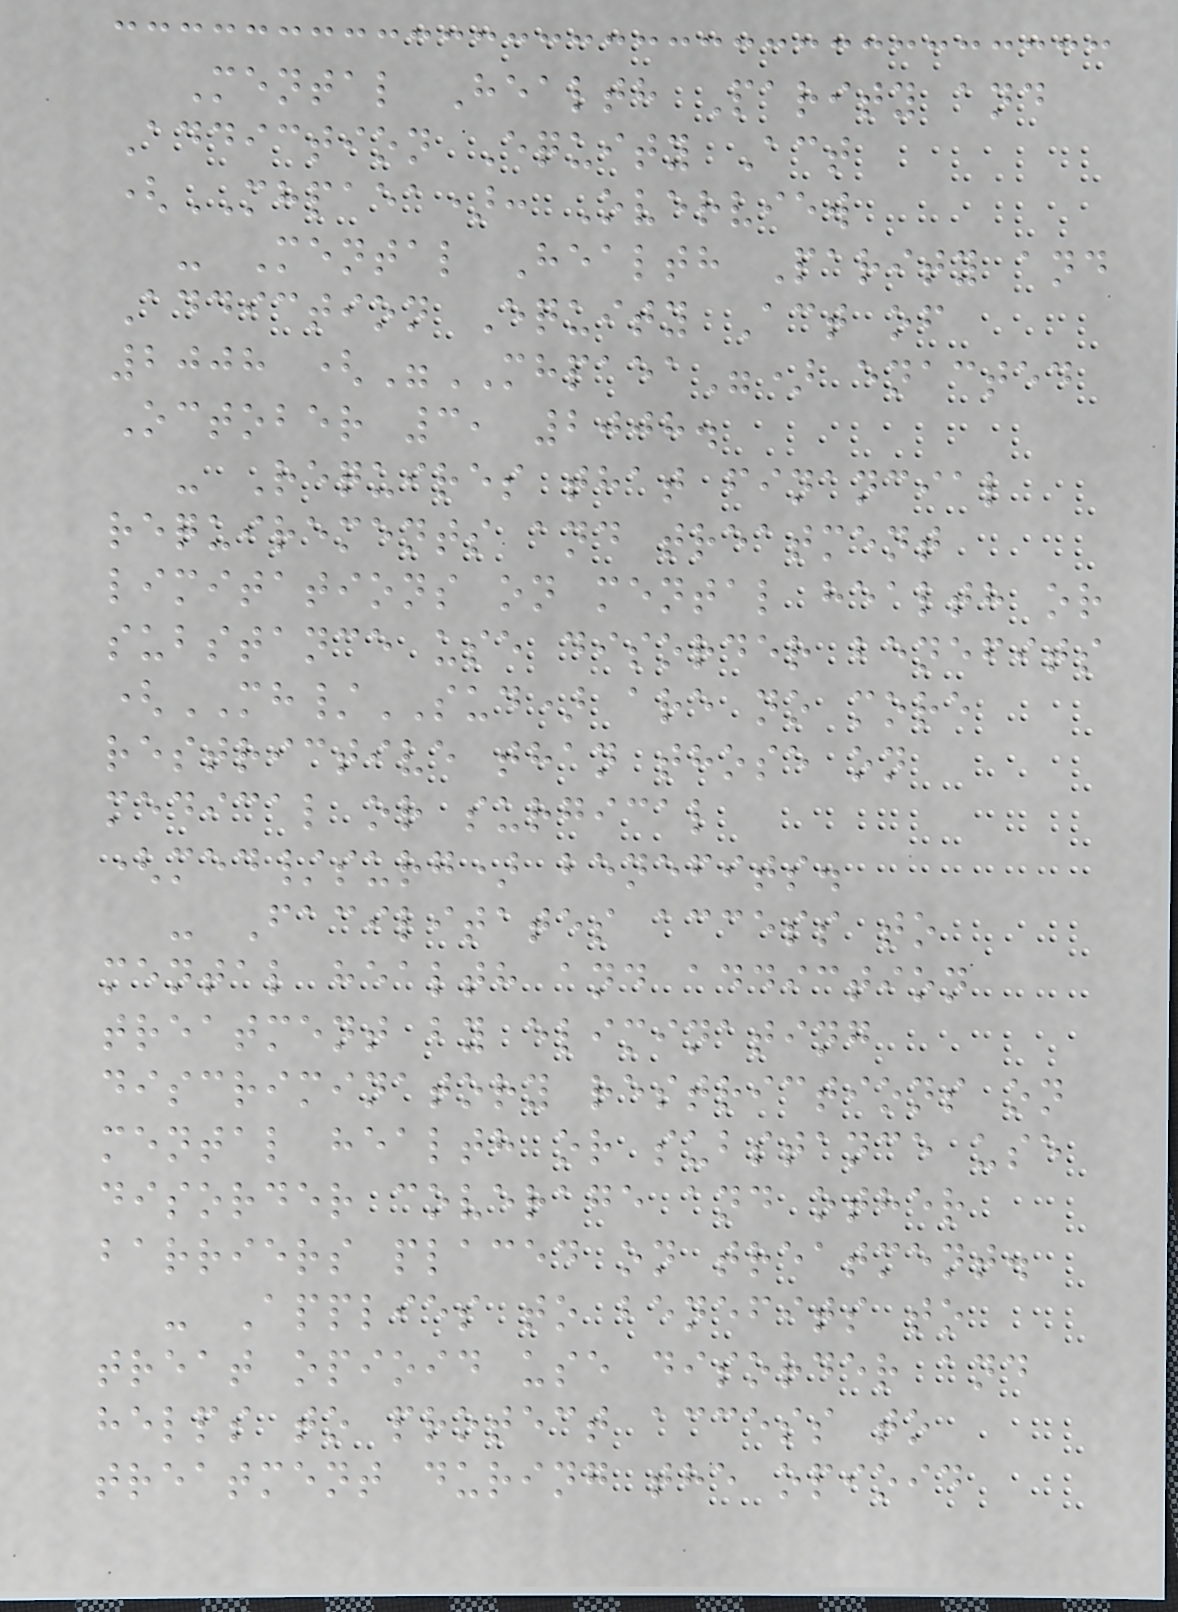Mental Health Parity and
Addiction Equity Act
(MHPAEA): Overview
- Mental Health Parity and
Addiction Equity Act of
2008 ("MHPAEA") enacted
October 3, 2008.
- Requires that financial
requirements and treatment
limitations on mental health or
substance use disorder benefits
(MH/SUD) are no more
restrictive than those on
medical or surgical
(med/surg) benefits.
- Facilitates access to
mental health and addiction
treatment by eliminating
discriminatory restrictions on
mental health or substance use
disorder coverage and other
barriers placed on treatment.
- Applies to benefits to
treat opioid use disorder and
helps to protect access to
treatment during the opioid
